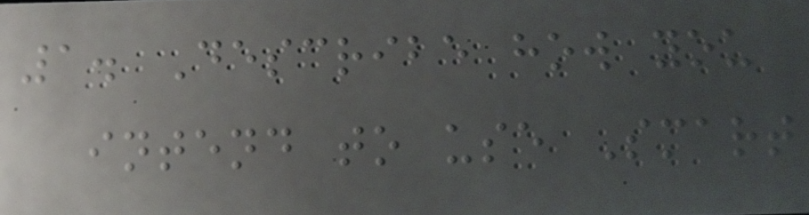1. Describe how you
intend to use Smart
